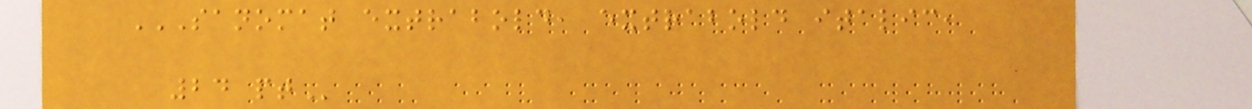SANOMAT EXTRABOLD, EXTRABOLD ITALIC,
24 PT
